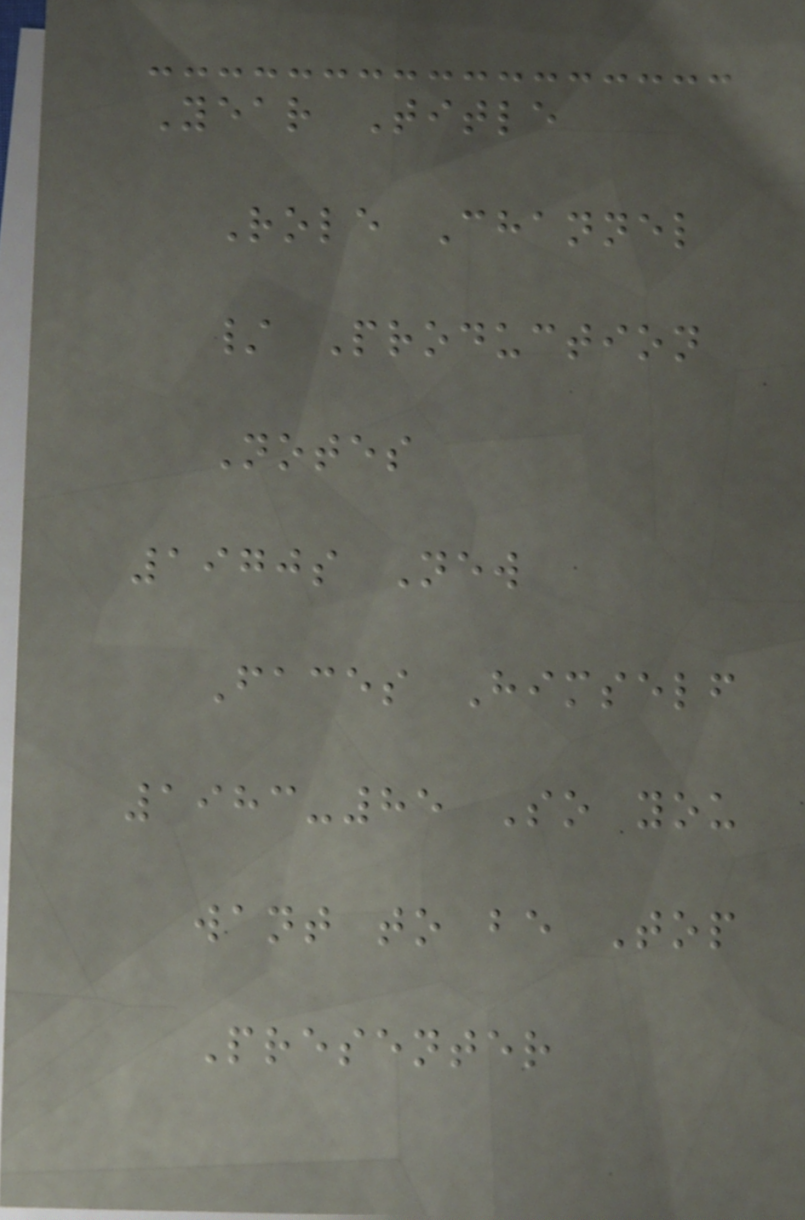Year Title
Role Channel
/ Production
Notes
1970s New
Faces Himself
1983-85 So you
want to be Top
Presenter
